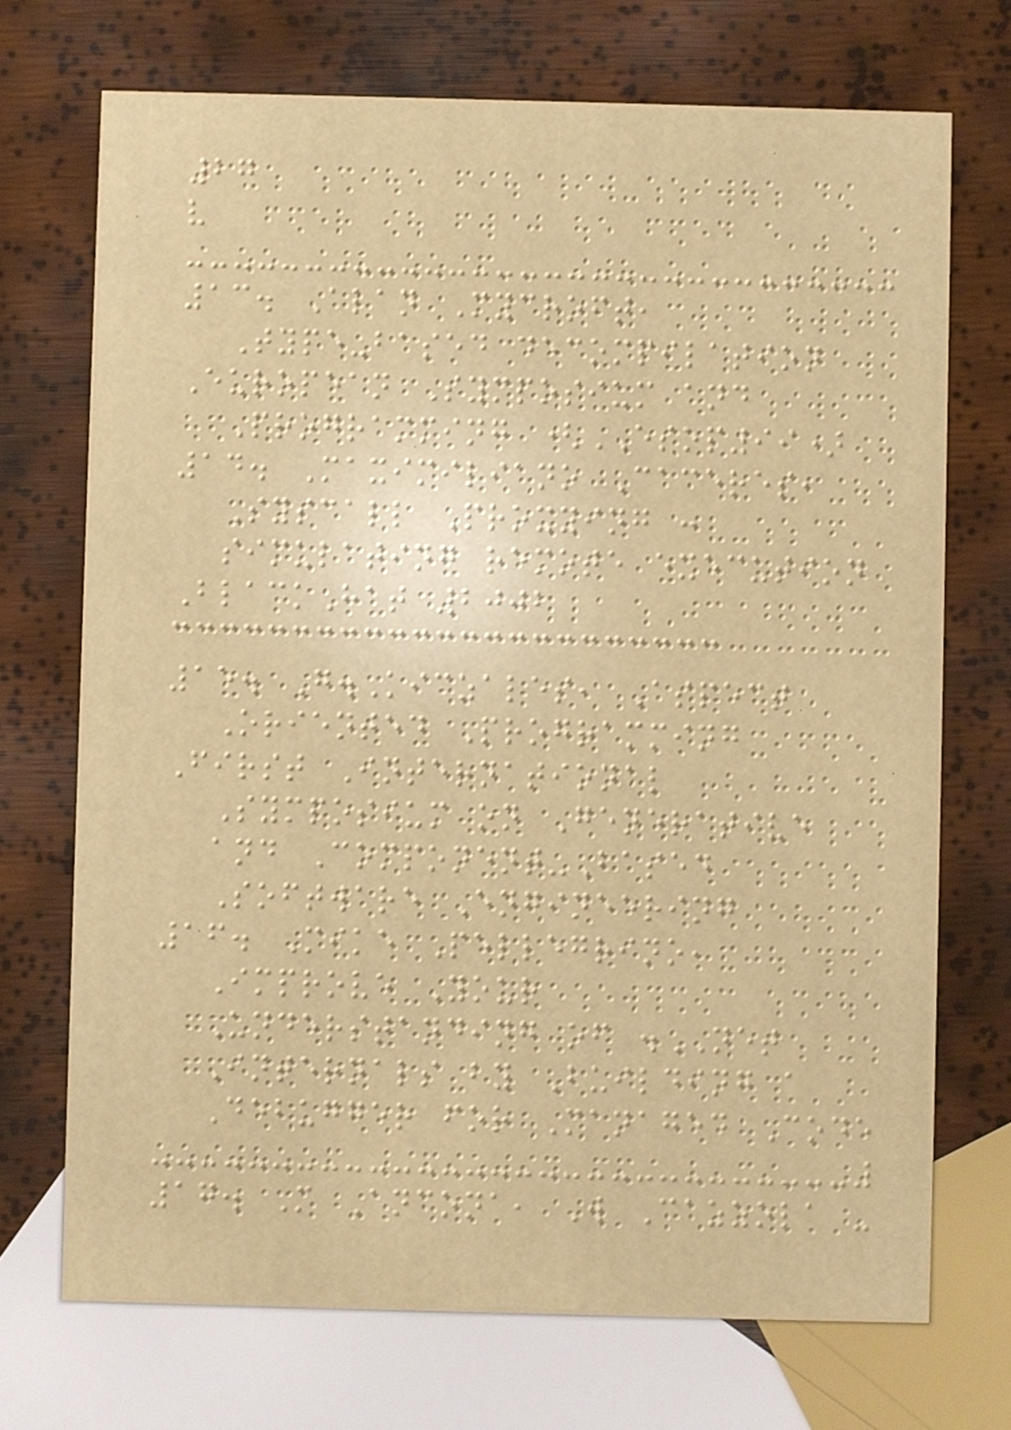27
v
13. Alan Mycroft,
Type-based decompilation
European Symposium and
Programming (ESOP99)
14. Maximiliano Caceres,
Syscall Proxying :
simulating remote execution
BlackHat 2002
15. G.Kiczales, Aspect
Oriented Programming
First International
Symposium on Generative
and Component-Based
Software Engineering
16. Mike Pellegrino,
Improve Your
Understanding of .NET
Internals by Building a
Debugger for Managed Code
17. M Ancona, W Cazzola -
